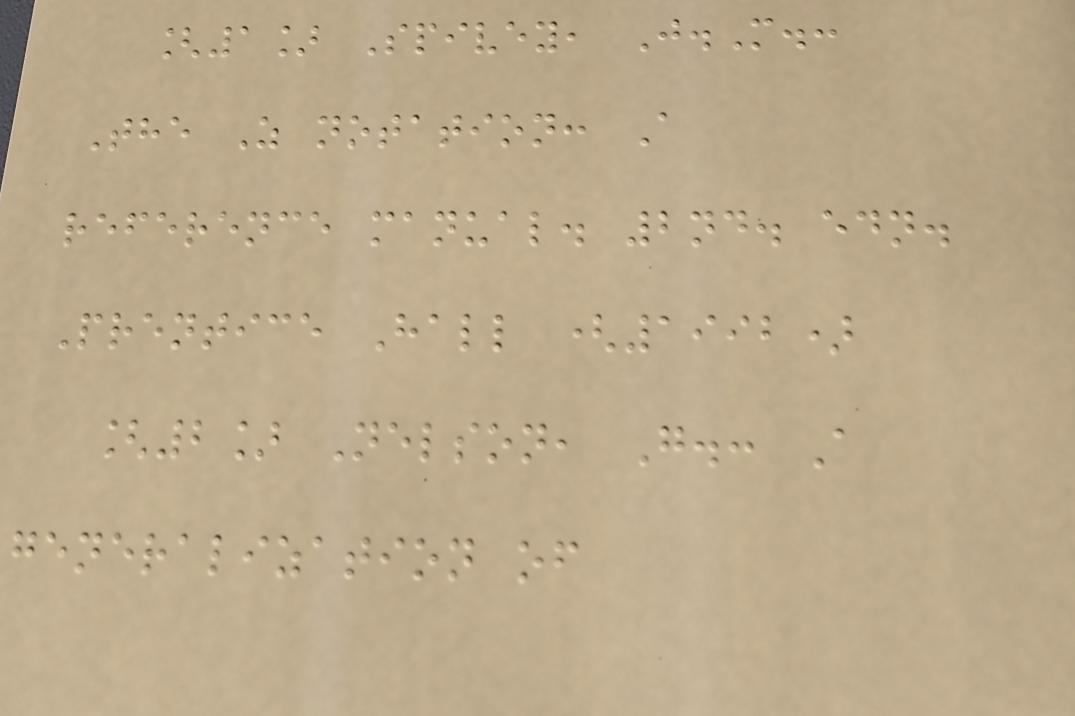[1] Spivey, J.M.:
The Z notation: A
reference manual. 2nd. edn.
Prentice Hall (1992)
[2] Nelson, G.: A
generalization of
